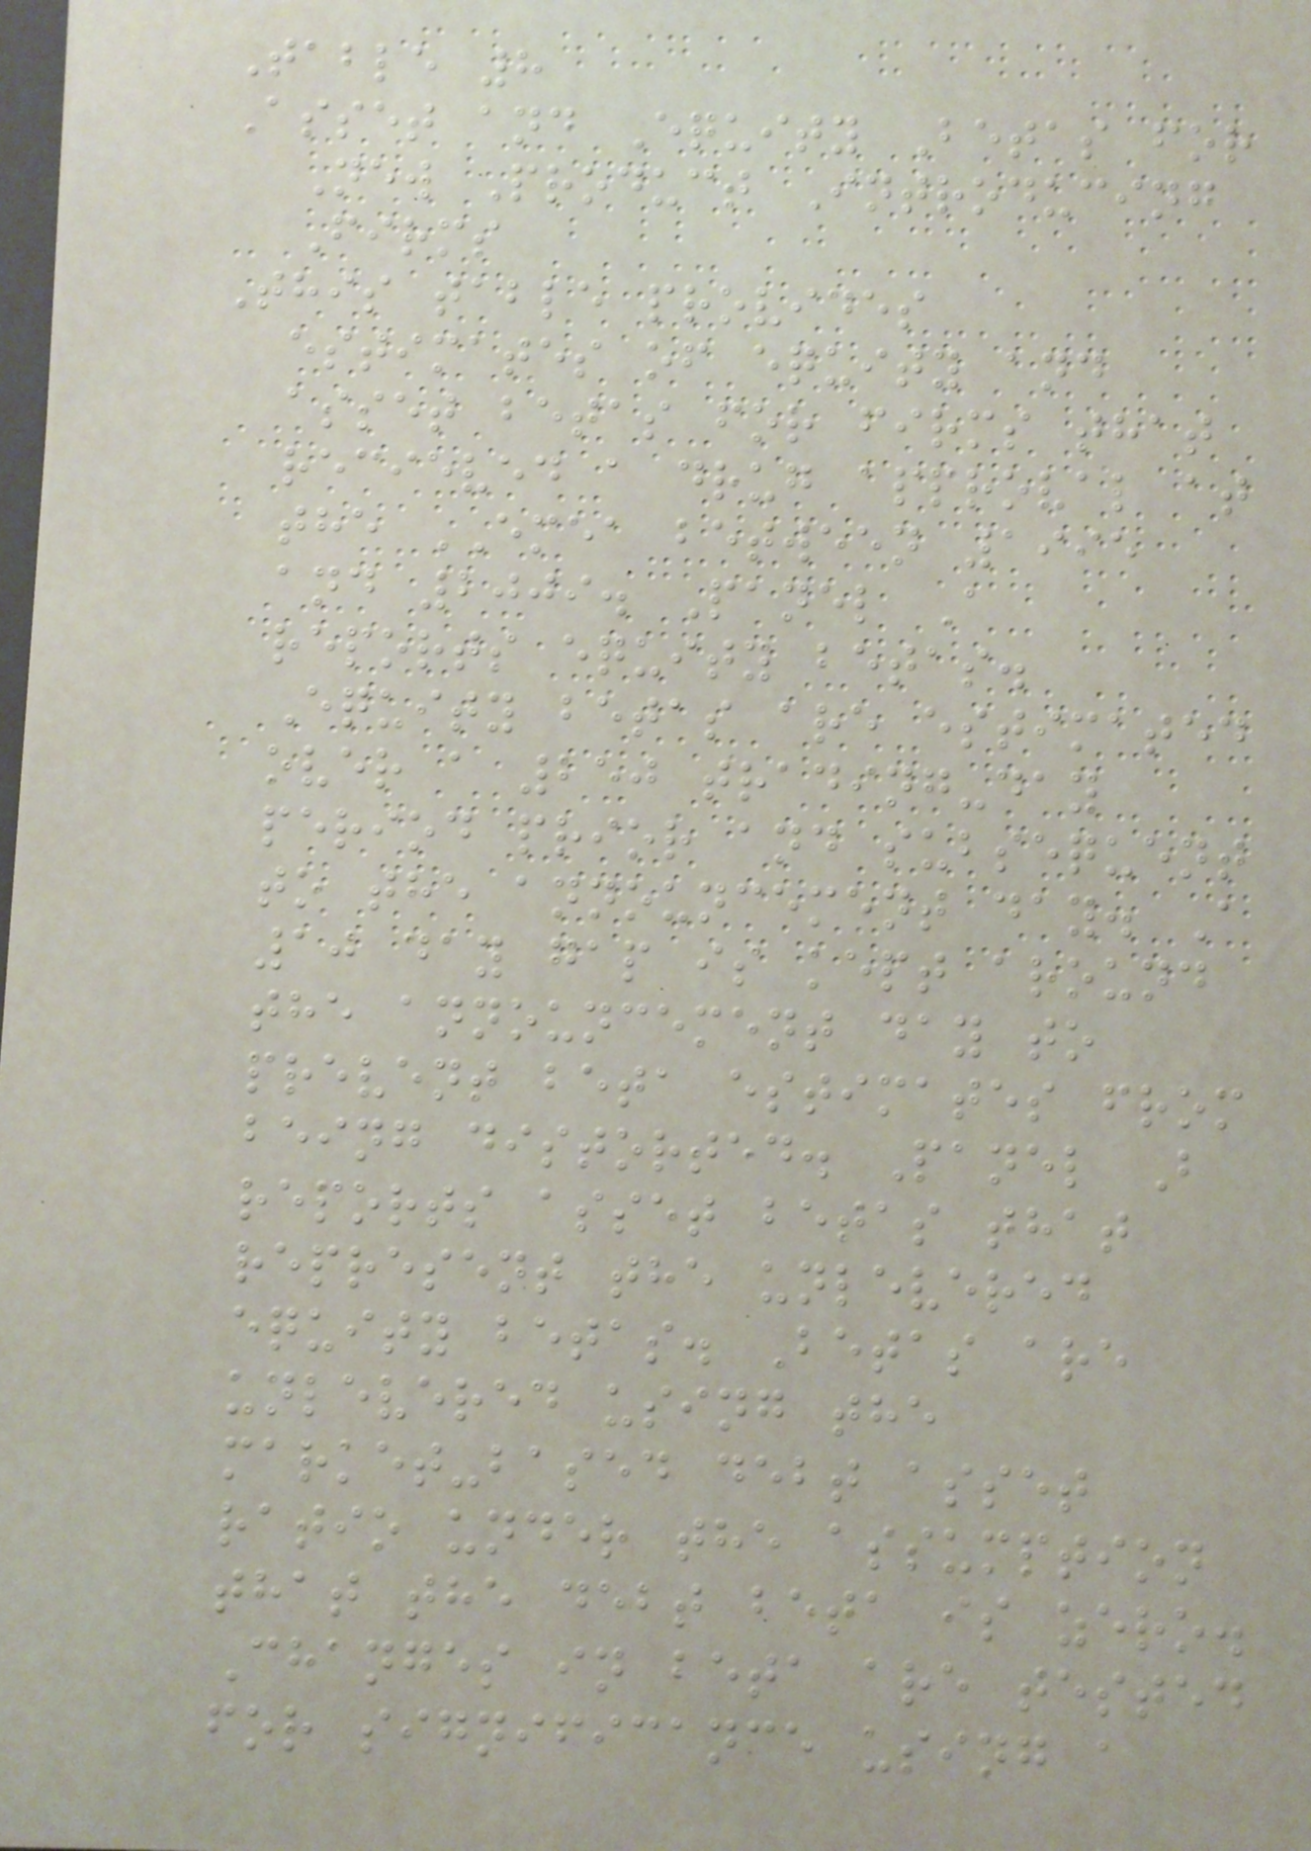Table 8
Asset and Equity Betas for
New Product Introducing
Firms
This table provides
estimates of equity and
asset betas for firms that
recieved a drug approval at
the EMEA between 1995
and 2009. Panel A
reports equity betas.
Equity betas are estimated
over a 250 trading-day
period prior and subsequent
to the announcement day. A
10 day gap is kept around
the announcement day to
prevent beta estimates from
being distorted. Panel B
reports asset betas that
represent the unlevered
equity betas. Betas are
unlevered using the
market-based debt asset
ratio under the assumption
that the debt beta is zero.
Changes in beta are tested
for significance using a
